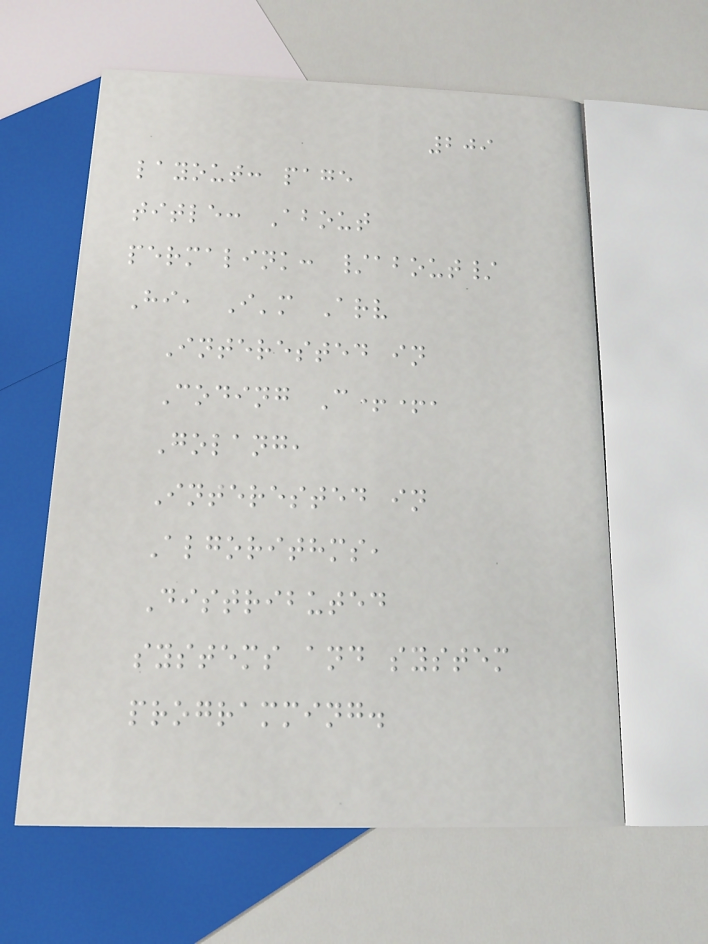209
layout: page
title: About
permalink: /about/
Hi, I'm Arv
Interested in
Coding C++,
Golang,
Interested in
Algorithms,
Distributed
systems and system
programming.
